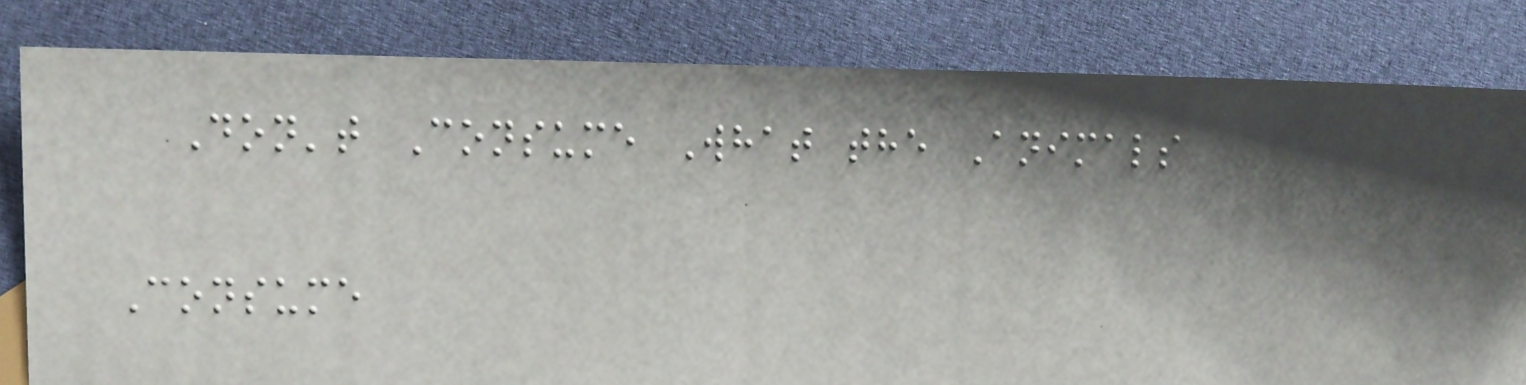Don't Consume What the Animals
Consume
